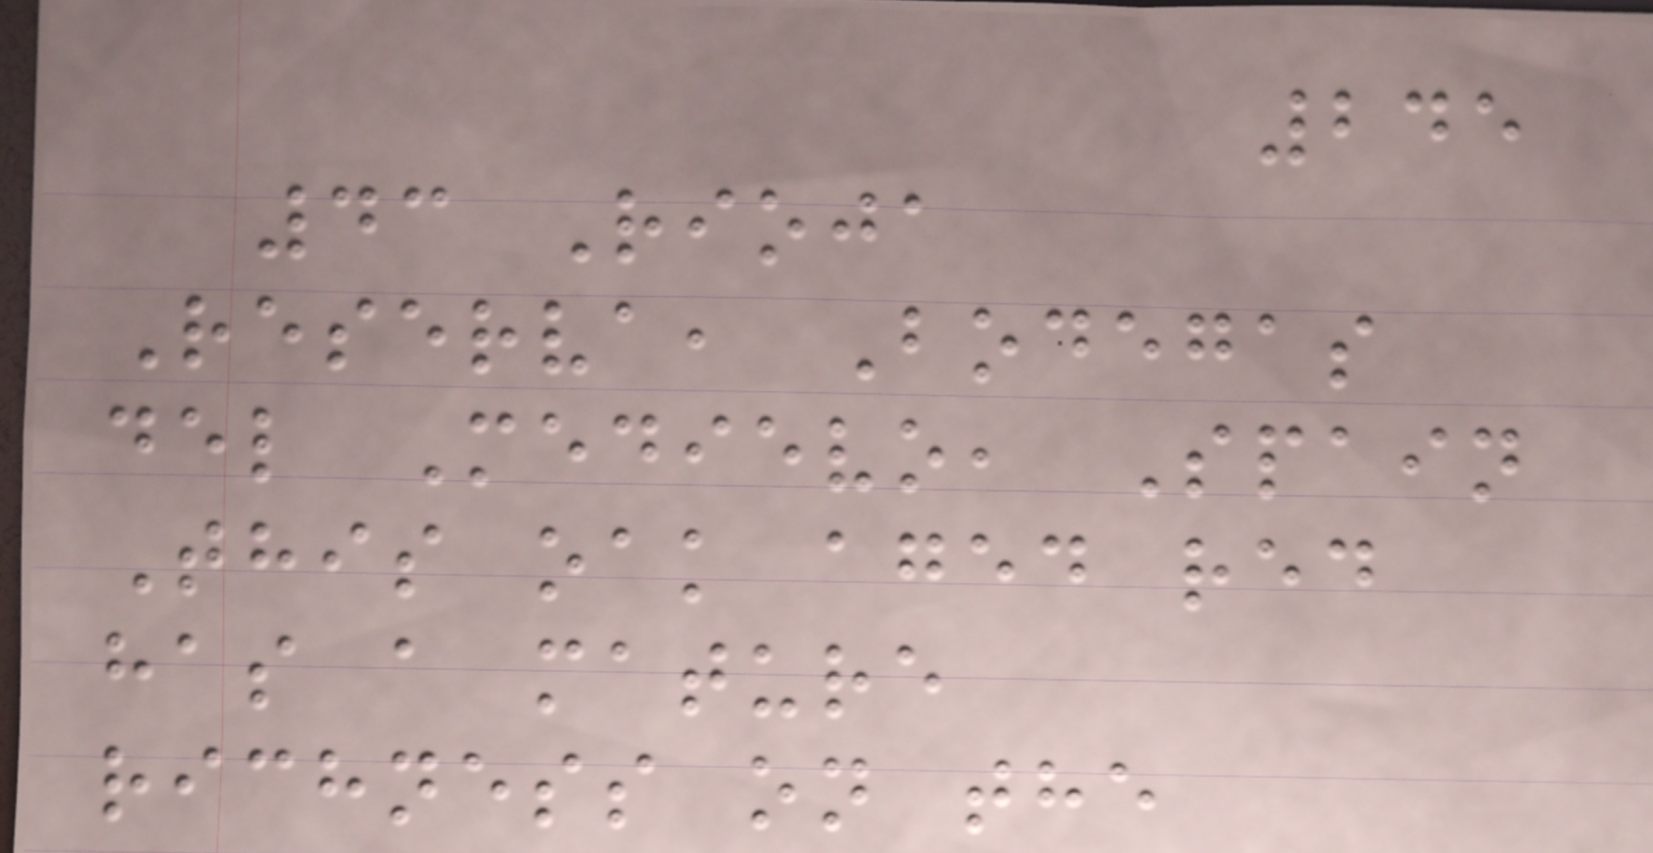245
43 Rioja
Reserva, Bodegas
del Medievo, Spain
This oak aged red
has a mature
richness on the
